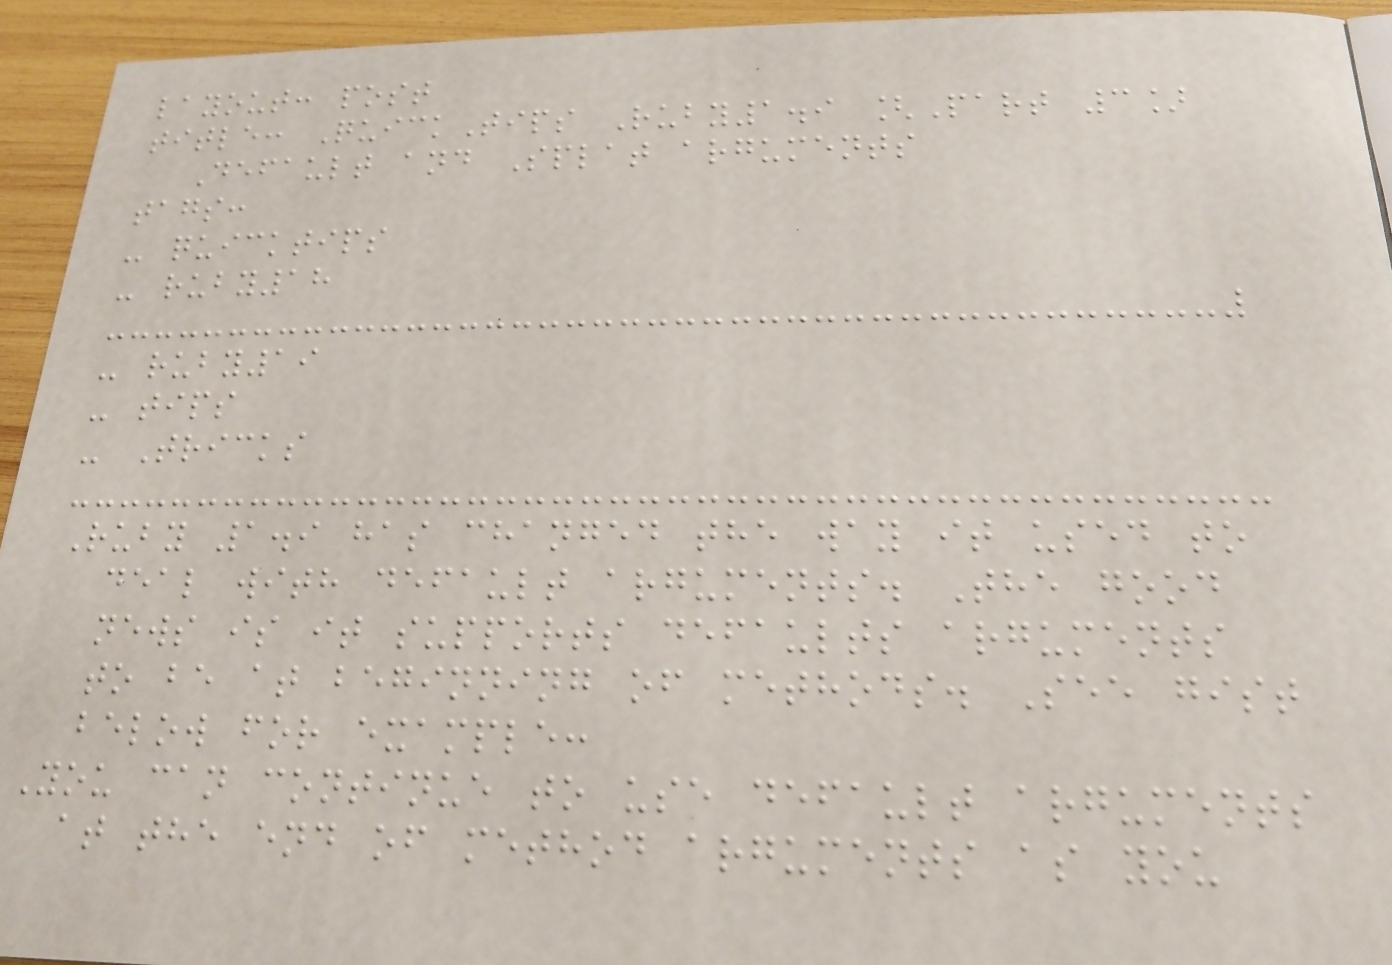layout: post
title: QuickTips Ruby1.9 [Part 3]
Default and Splat arguments
tags:
- quicktips
- ruby18
- ruby19
- tips
- Tricks
Ruby 1.9 has changed the way it used to
deal with default arguments. The good
news is it supports defaults arguments
to be at beginning of methods. See gist
below for example:
You can continue to use default arguments
at the end of method arguments as you
